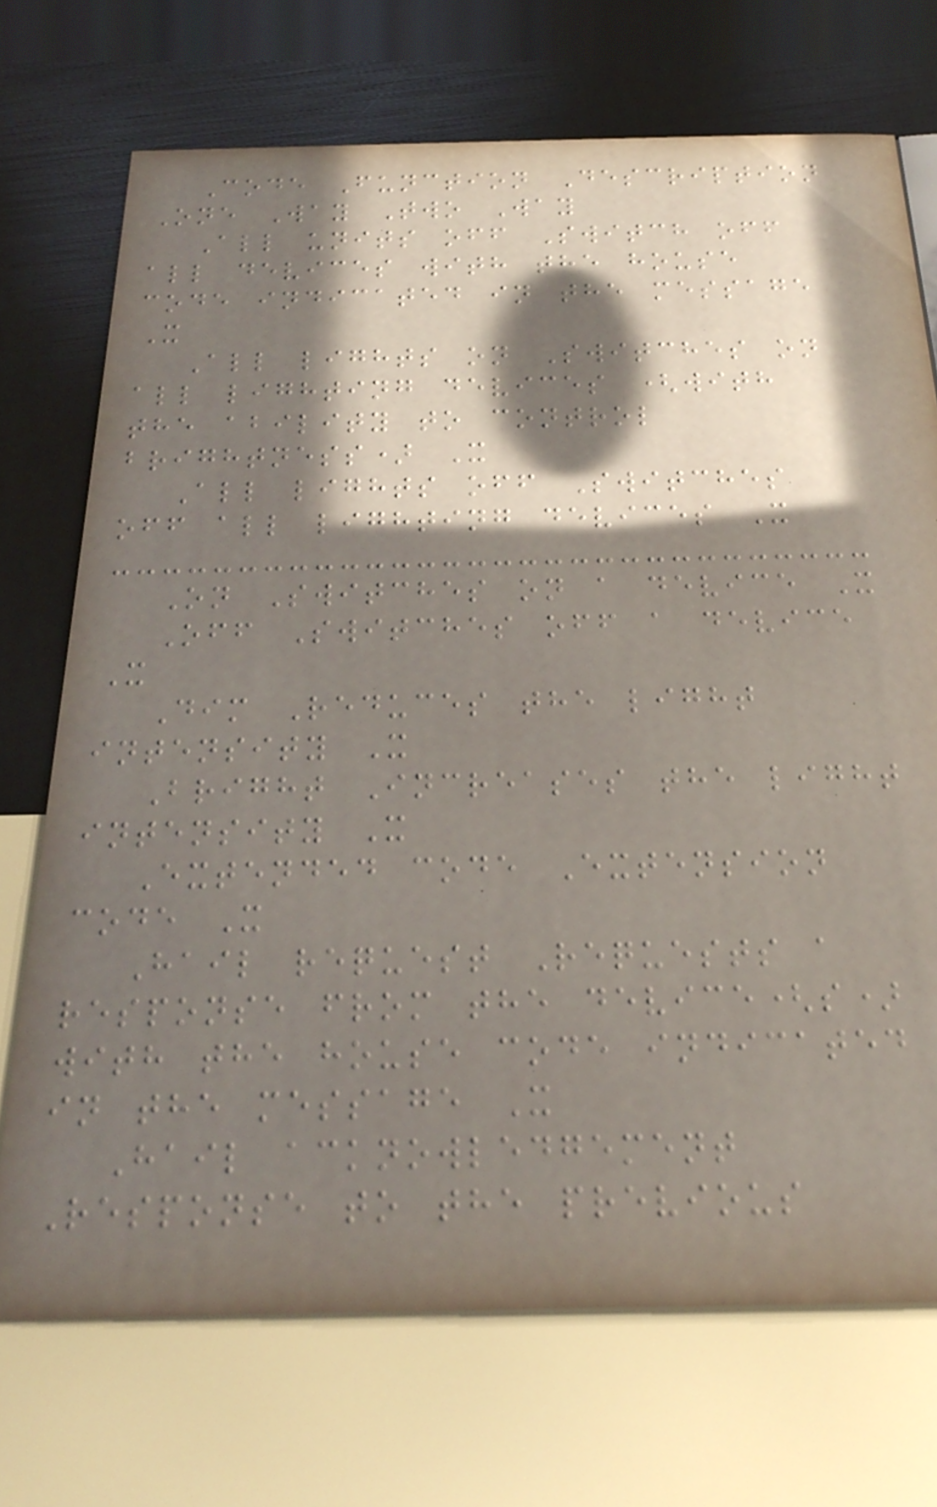Code Function Description
One Way Two Way
All units off Switch off
all devices with the house
code indicated in the message
X
All lights on Switches on
all lighting devices (with
the ability to control
brightness) X
All lights off Switches
off all lighting devices X
On Switches on a device X
Off Switches off a device
X
Dim Reduces the light
intensity X
Bright Increases the light
intensity X
Extended code Extension
code X
Hail request Requests a
response from the device(s)
with the house code indicated
in the message X
Hail acknowledgement
Response to the previous
